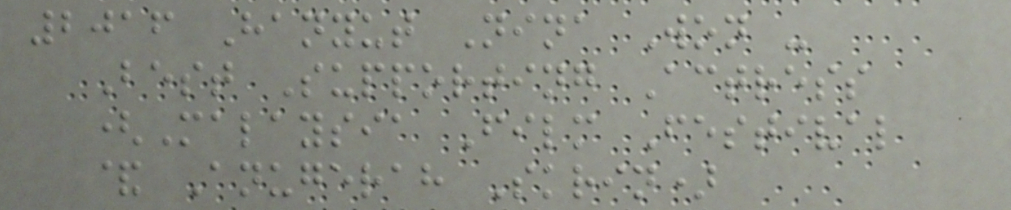2016 Hanyut Nina Won -
Best Supporting Actress
(Malaysia Film Festival
& Anugerah Skrin)
